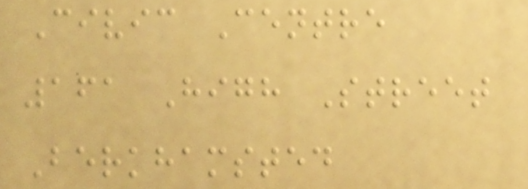Civic Centre
161 High Street
Berkhamsted
